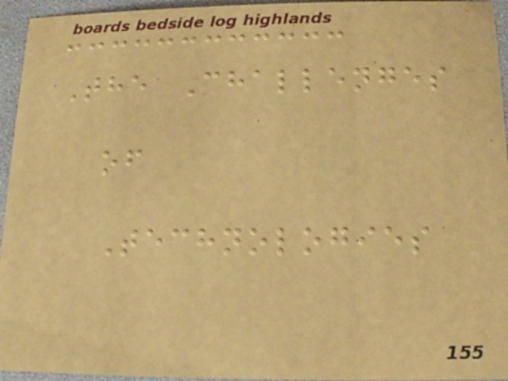The Challenges
of
Technologies
